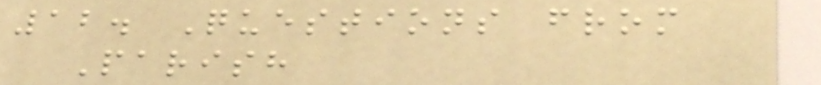12. Questions from
Parish
